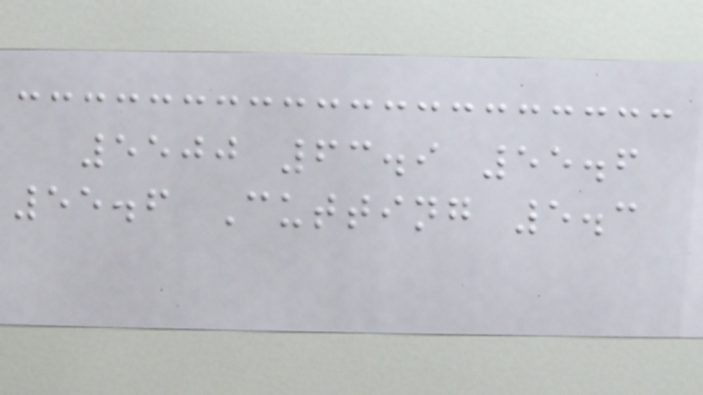5500 63.9 55.6
55.6 Cutting 5.3
